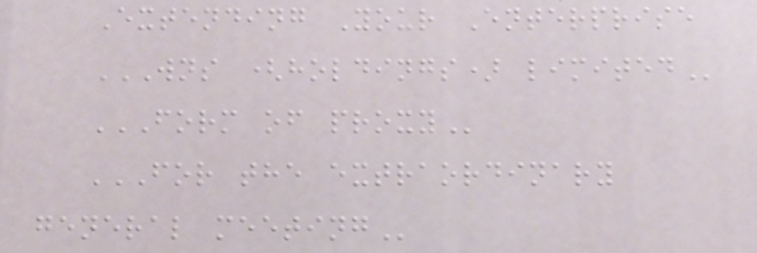Extending Your Enterprise
WNS (HOLDINGS) LIMITED
FORM OF PROXY
FOR THE EXTRAORDINARY
GENERAL MEETING
